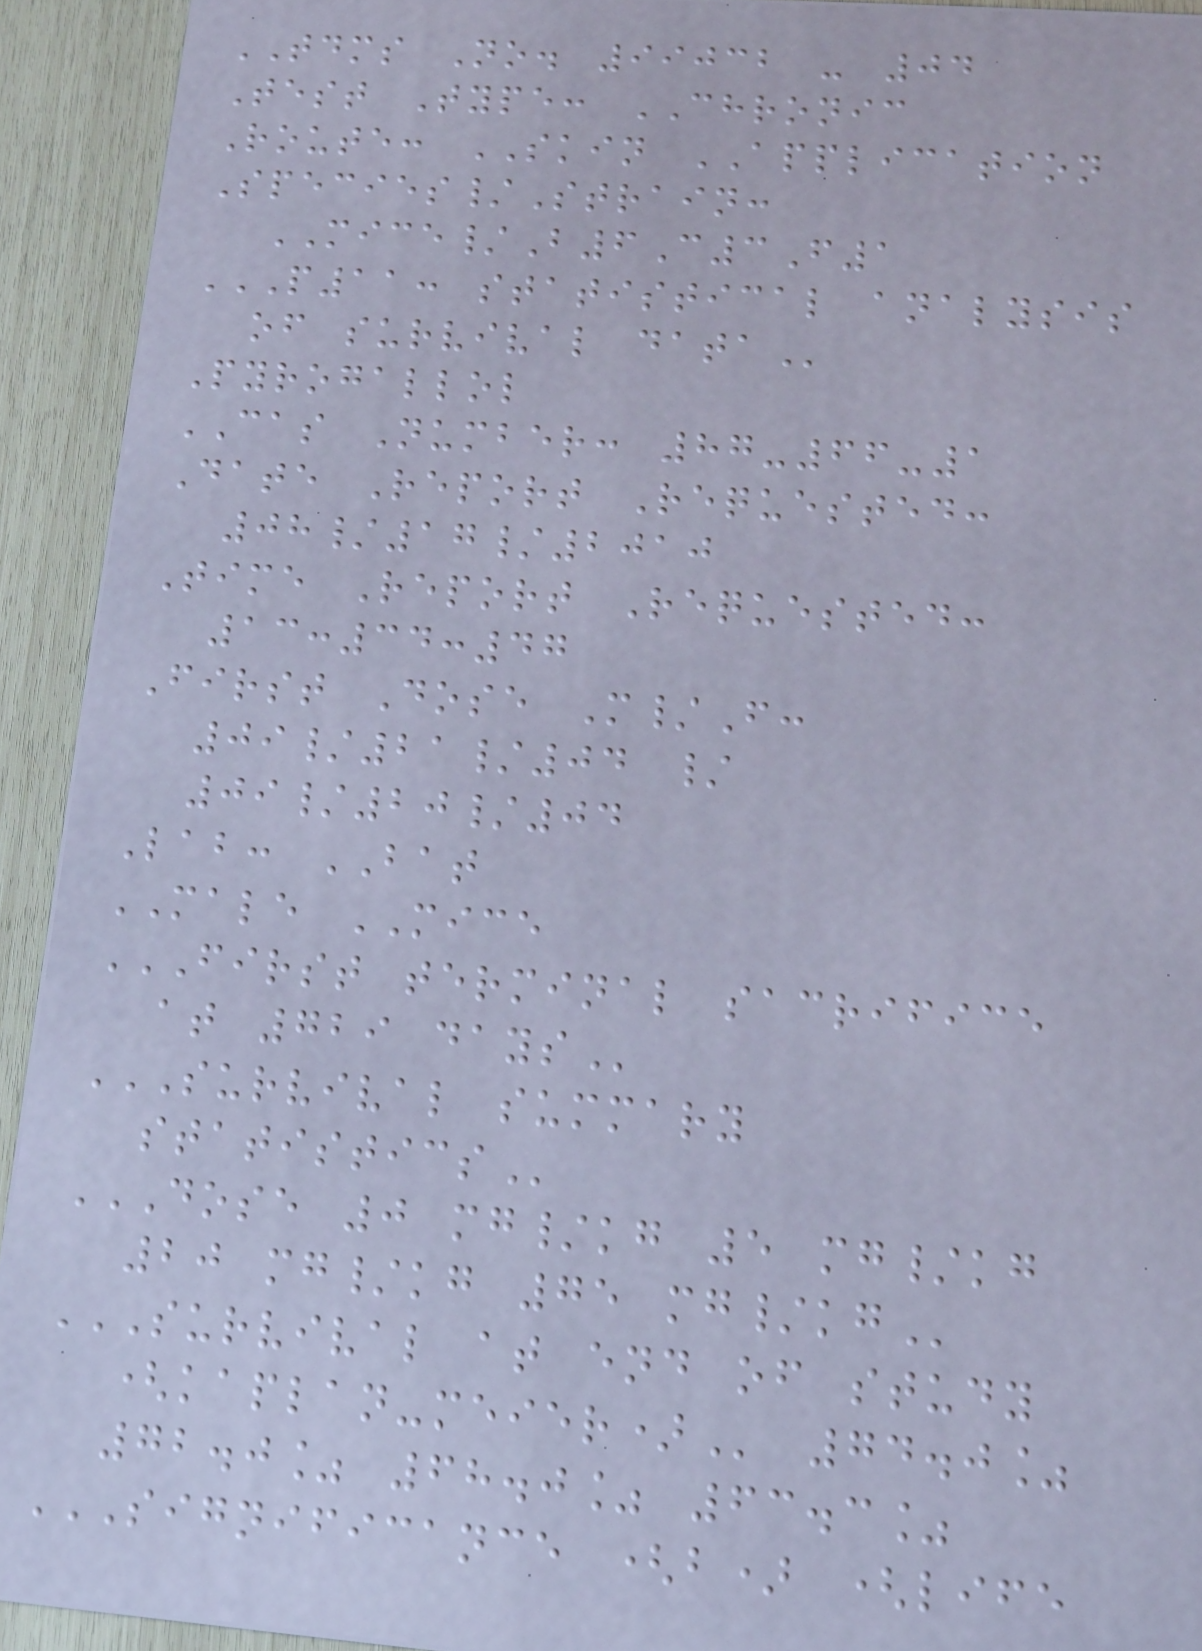TDMS No. 99032 - 04
Test Type: CHRONIC
Route: SKIN APPLICATION
Species/Strain:
MICE/B6C3F1
P11: STATISTICAL ANALYSIS
OF SURVIVAL DATA
Pyrogallol
CAS Number: 87-66-1
Date Report Requested:
08/17/2010
Time Report Requested:
13:34:47
First Dose M/F:
09/21/04 /
09/20/04
Lab: BAT
MALE MICE
FIRST TERMINAL SACRIFICE
AT 729 DAYS
SURVIVAL SUMMARY
STATISTICS
DOSE 0 MG/KG 5 MG/KG
20 MG/KG 75 MG/KG
SURVIVAL AT END OF STUDY
(KAPLAN-MEIER) 74.0%
72.0% 68.0% 63.3%
SIGNIFICANCE (B) (LIFE
